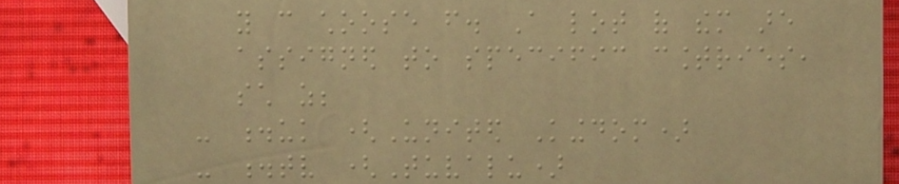you can choose from. A lot of them are
assigned to specific countries,
such as;
- .uk (United Kingdom)
- .tv (Tuvalu)
